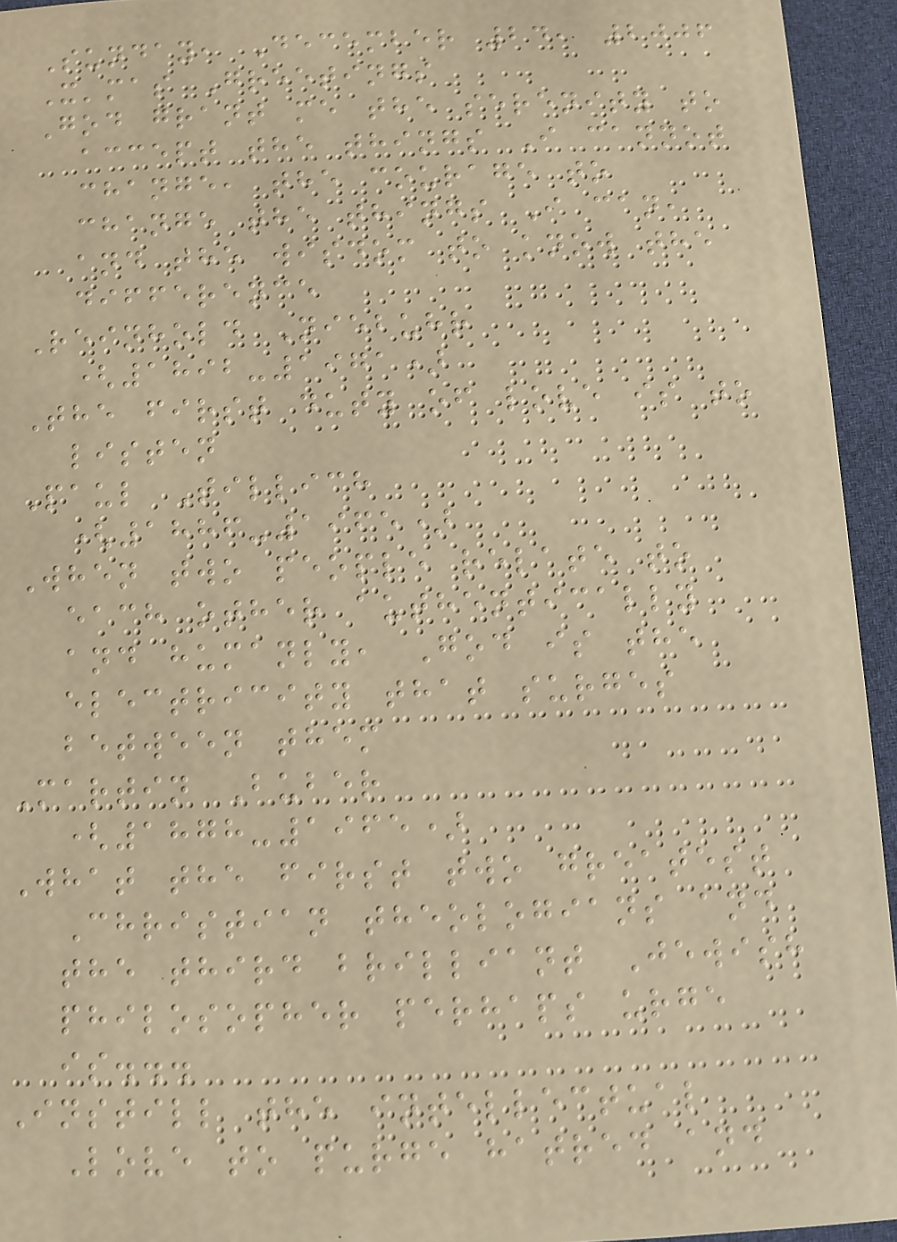Sunday, December 24, 2006
X'mas Greetings
God grant me the serenity to
accept the things I cannot
change, the courage to
change the things I can,
and the wisdom to know the
difference
Reinhold Niebuhr
(1892-1971)
The first duty of love is to
listen
Paul Tillich
(1886-1965)
When two people relate to
each other authentically
and humanly, God is the
electricity that surges
between them
Martin Buber
(1878-1965)
What the first two greatest
Christian theologians and
the third brilliant Jewish
philosopher perhaps urge
is...
Instill the intellectual
Love to purge hatred and
